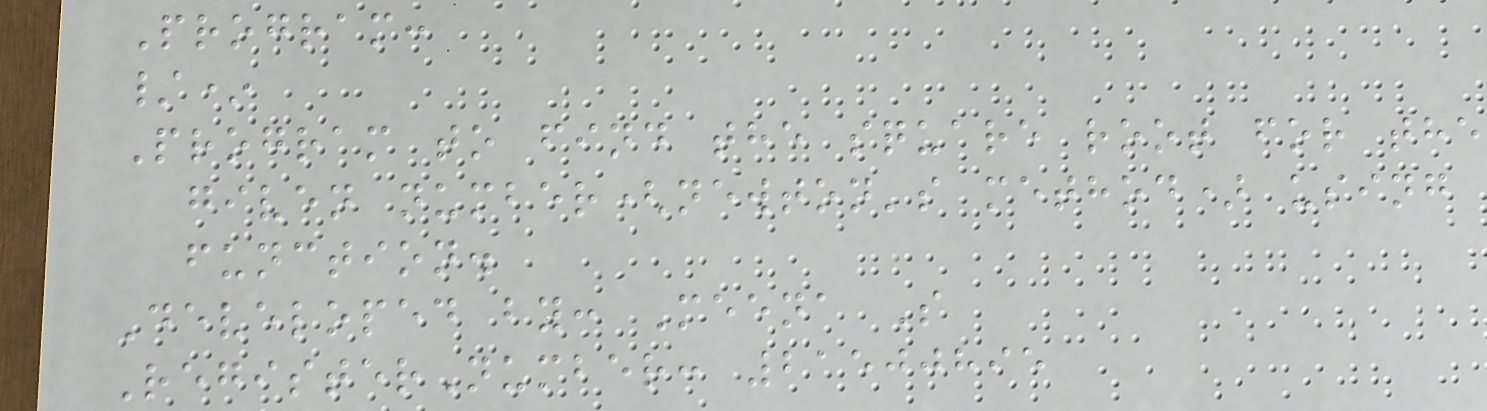Program:
/*
Program to find the square root for the
given number(newton's method) using
function.
Developed by: Meena S
RegisterNumber: 21500895
